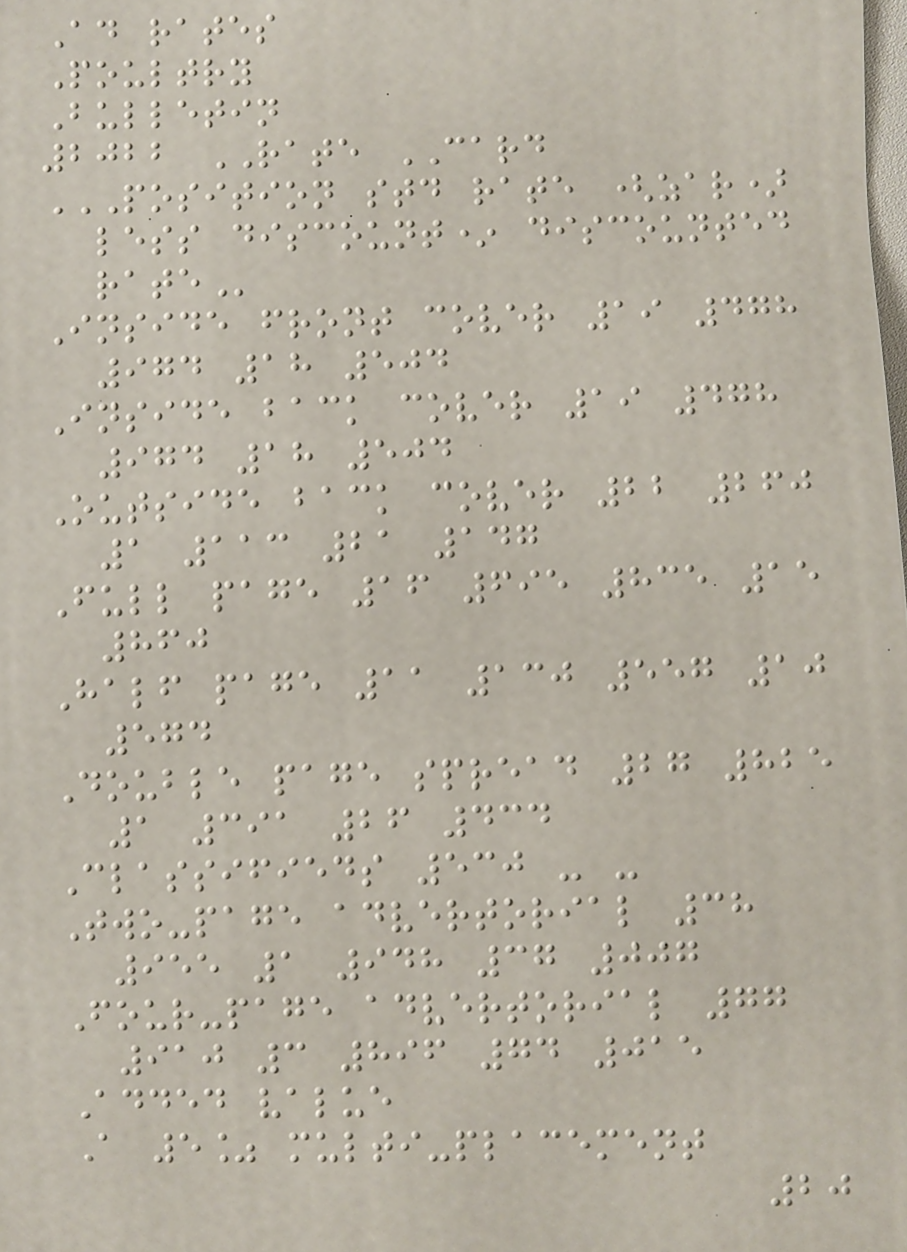Ad rates
Poultry
Bulletin
2022 RATE CARD
POSITION STD RATE (ZAR)
LESS DISCOUNT* DISCOUNTED
RATE
Inside front cover 19 478
974 18 504
Inside back cover 19 478
974 18 504
Outside back cover 22 260
1 113 21 147
Full page 16 695 835 15
860
Half page 11 130 557 10
574
Double page spread 27 825
1 391 26 434
Classifieds 530 - -
Two-page advertorial 38
955 1 948 37 007
Four-page advertorial 77
910 3 896 74 015
Added value
A 5% multi-placement
20
